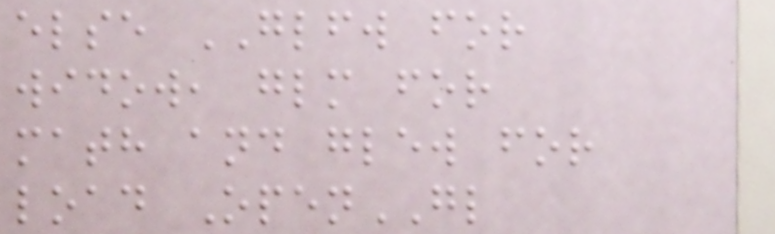else GLFW for
widow, glm for
math and glew for
load OpenGL
